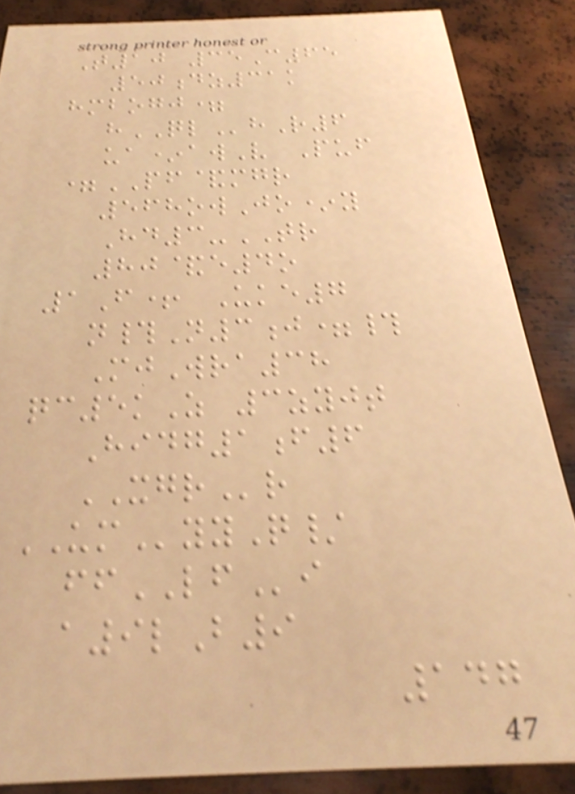T10 35C65
50dz31k
hmbogj=
hQLhR6
ua*awV Puf
=PF&mgr
568owJo*y
Hd3-TR
80&e4o
1F+ Uke7
n#N3j=#
MjWra38
qc5kZ 3zyjt
Hidg1f6
XGRr
UMyyQ/
ffLFi
a9lB9
147
